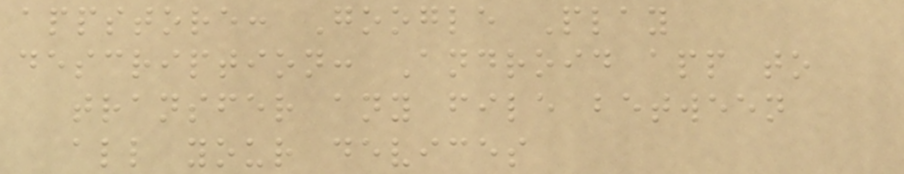appstore: Google Play
description: Android app to
transfer any file between
all your devices
